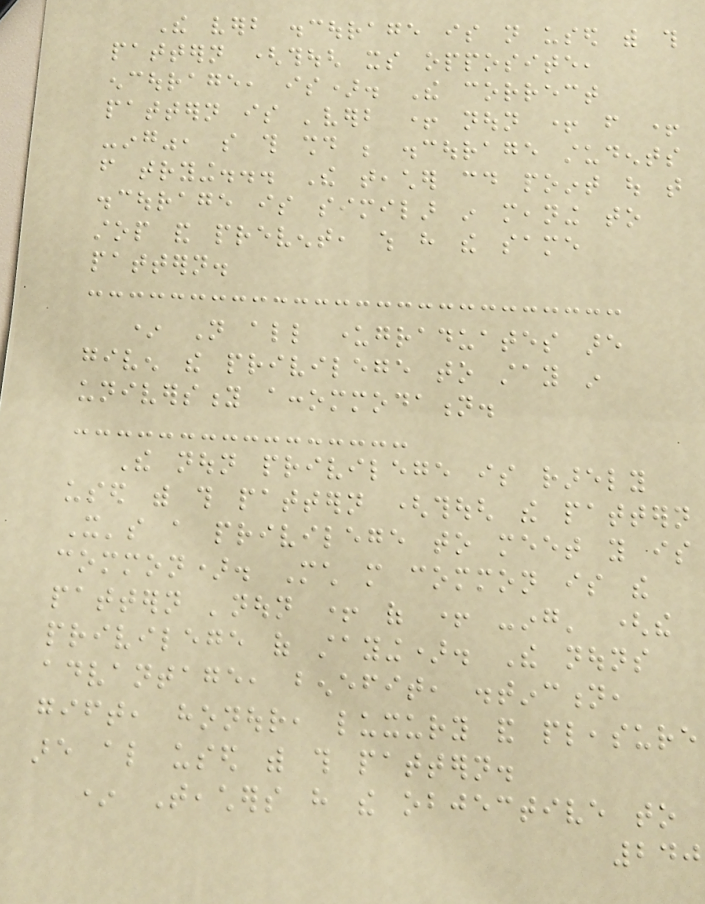The verb discourage is not used with this
pattern (though its opposite,
encourage, is). The correct
pattern is 'verb + noun + from +
-ing", so this should be discourage students
from trying... The teacher could point out that
discourage is similar in meaning to
stop and prevent, which have the same
pattern.
* Not all undergraduates are
given the privilege to stay in
university accommodation.
The noun privilege is rarely
used with this pattern (though the pattern
It's a privilege to meet you is
common). Much more common is the
pattern 'noun + of + -ing' (the
privilege of staying). The nouns
advantage, benefit, distinction,
gift, honour, luxury and pleasure
are also used with this pattern.
* Teachers have the objective to
240
